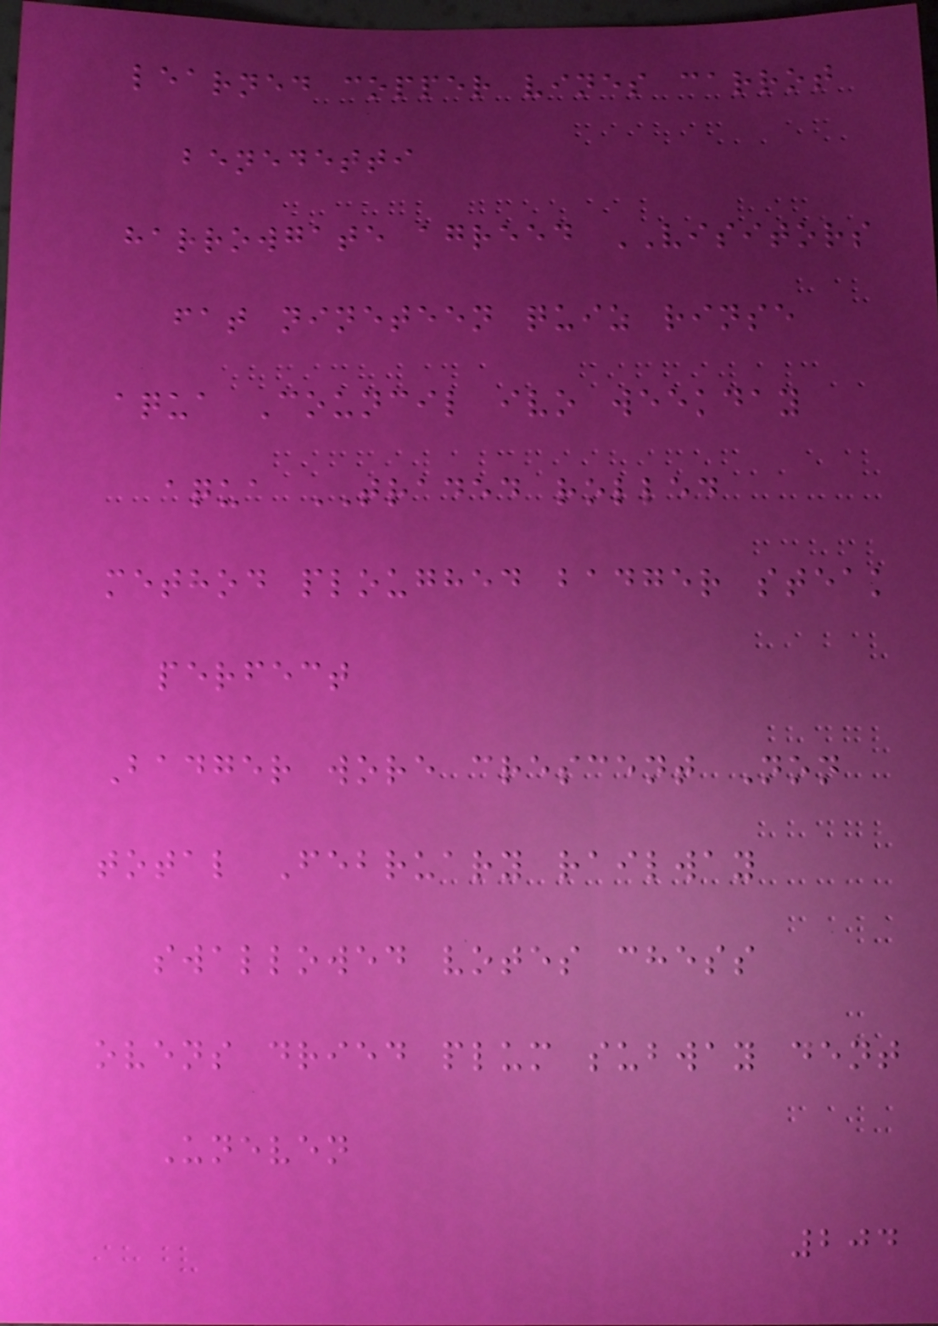learned copper vines carrot
benedetti
harrowgate agreed VISITORS
fat nineteen quiz rinse
aqua Council ivo weekday
aqua TRADED rolled
method ploughed badger steak
perfect
Badger wore crescent Non
total February railway
swallowed votes chess
ovens dried plum subway dent
Uneven
204
